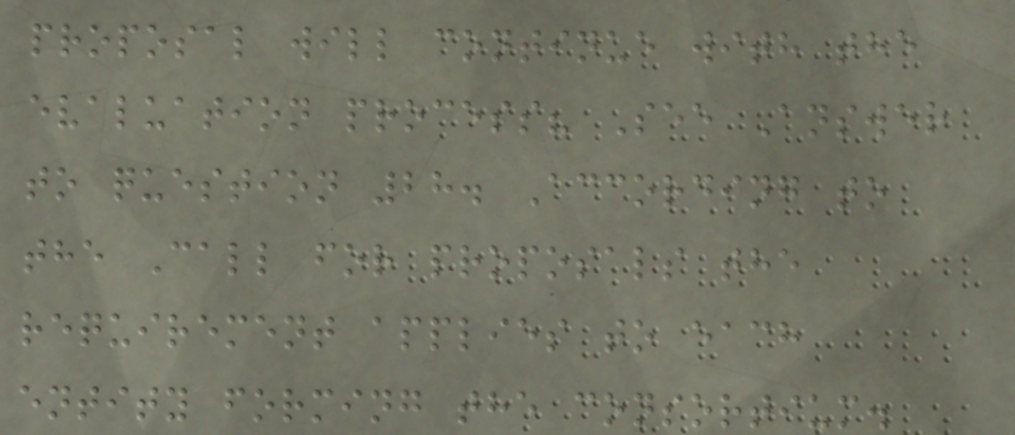proposal will continue with the
evaluation process? See Answer
to question 28. According to
the Call for proposals the
requirement applies to each
entity forming the consortium.
